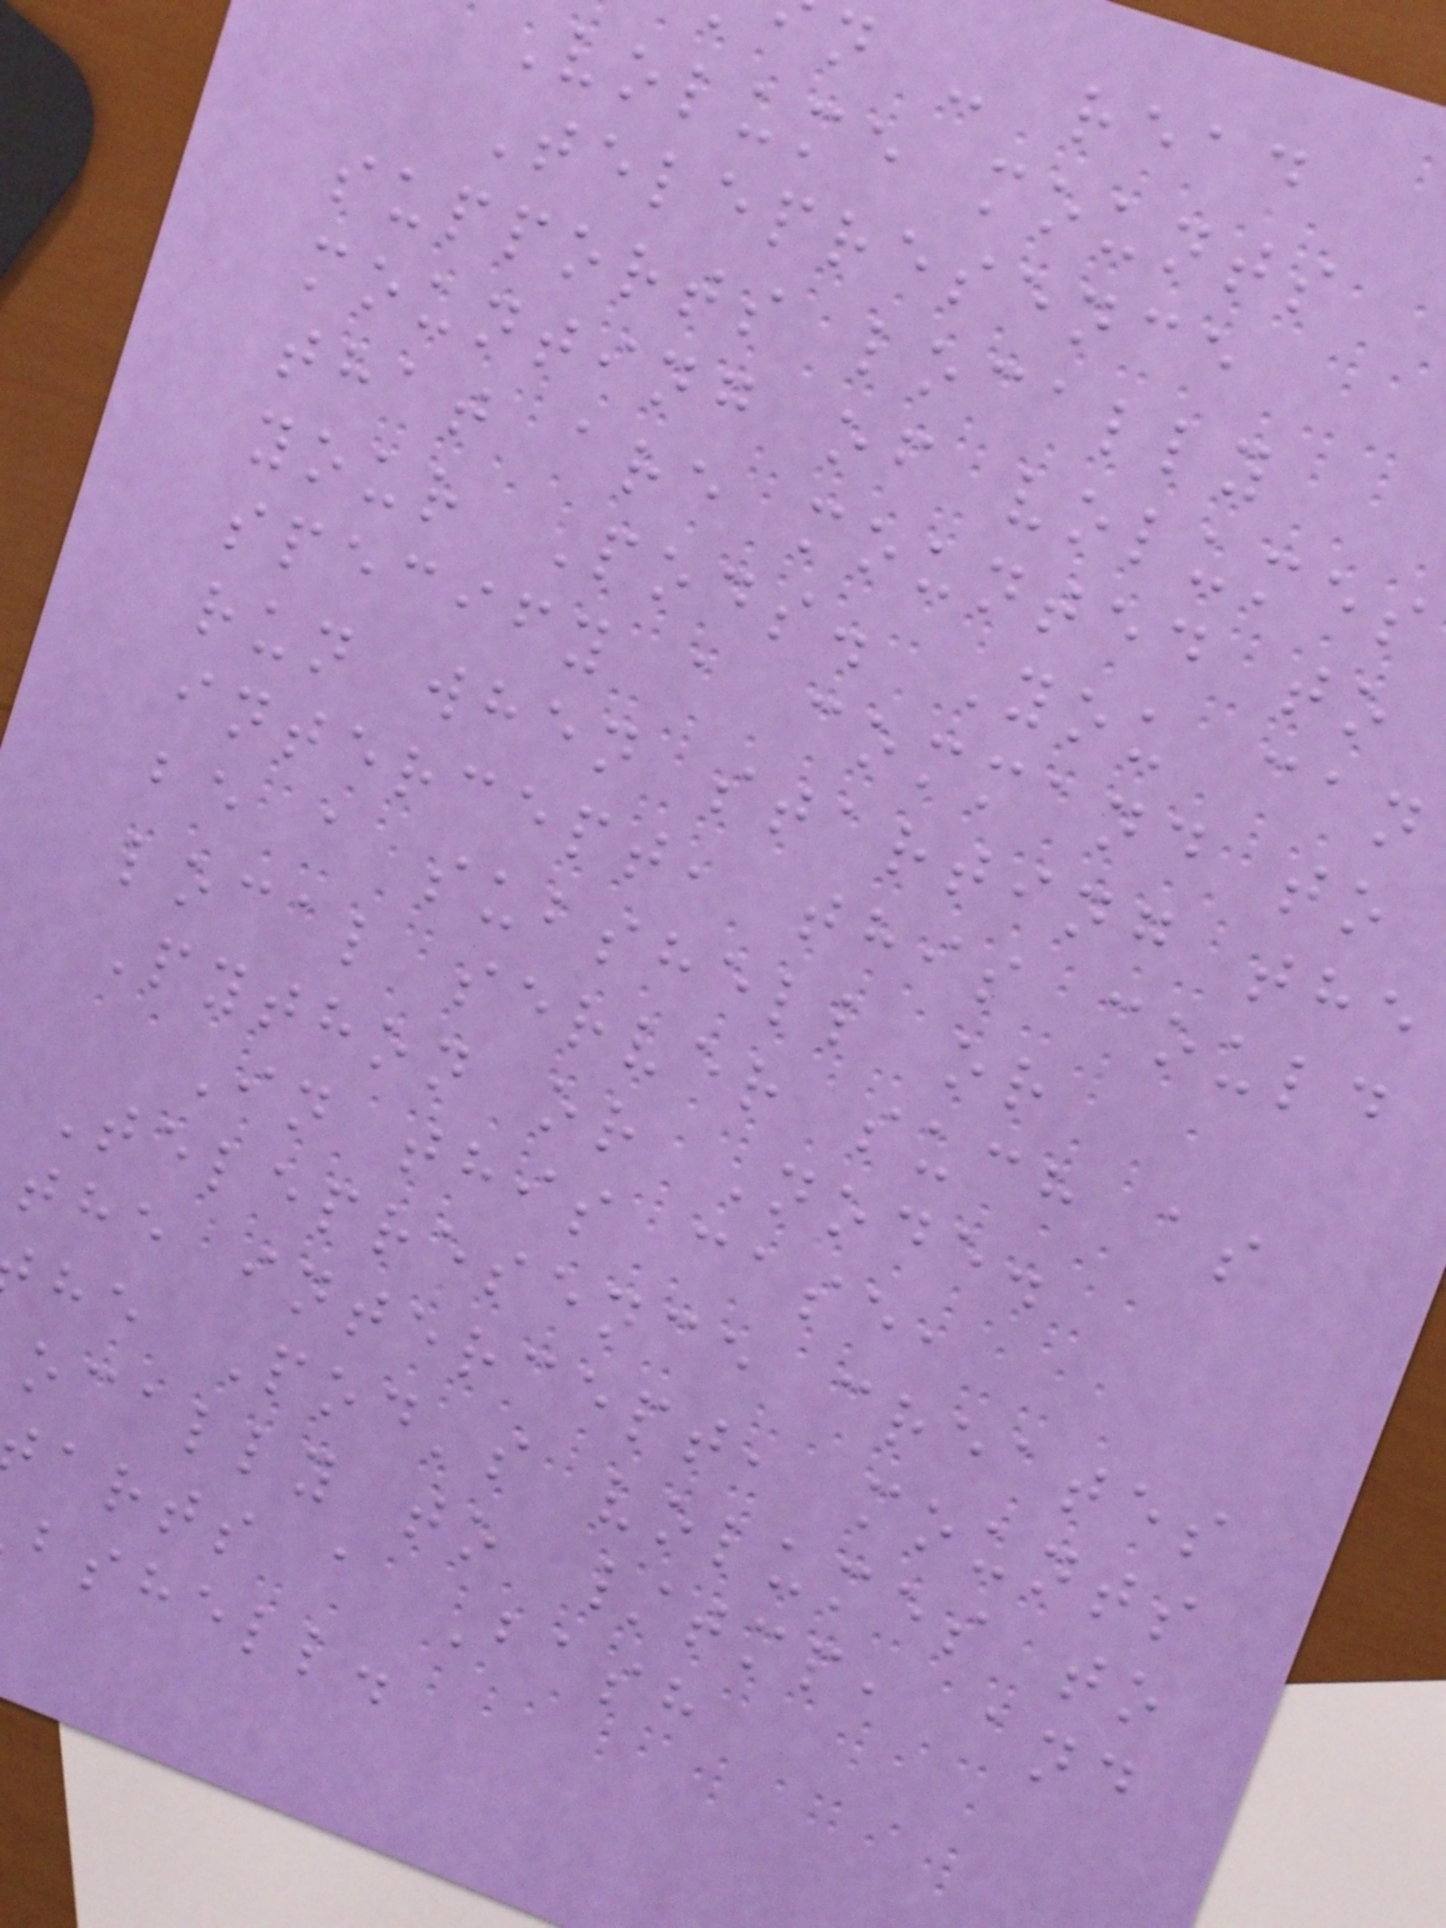n - read
Volume mounts
Telepresence
supports locally
mounting of volumes
that are mounted to
your Pods. You can
specify a command to
run when starting the
intercept, this could
be a subshell or
local server such as
Python or Node.
In this case,
Telepresence creates
the intercept, mounts
he Pod's volumes to
ocally to /tmp, and
arts a Bash
bshell.
